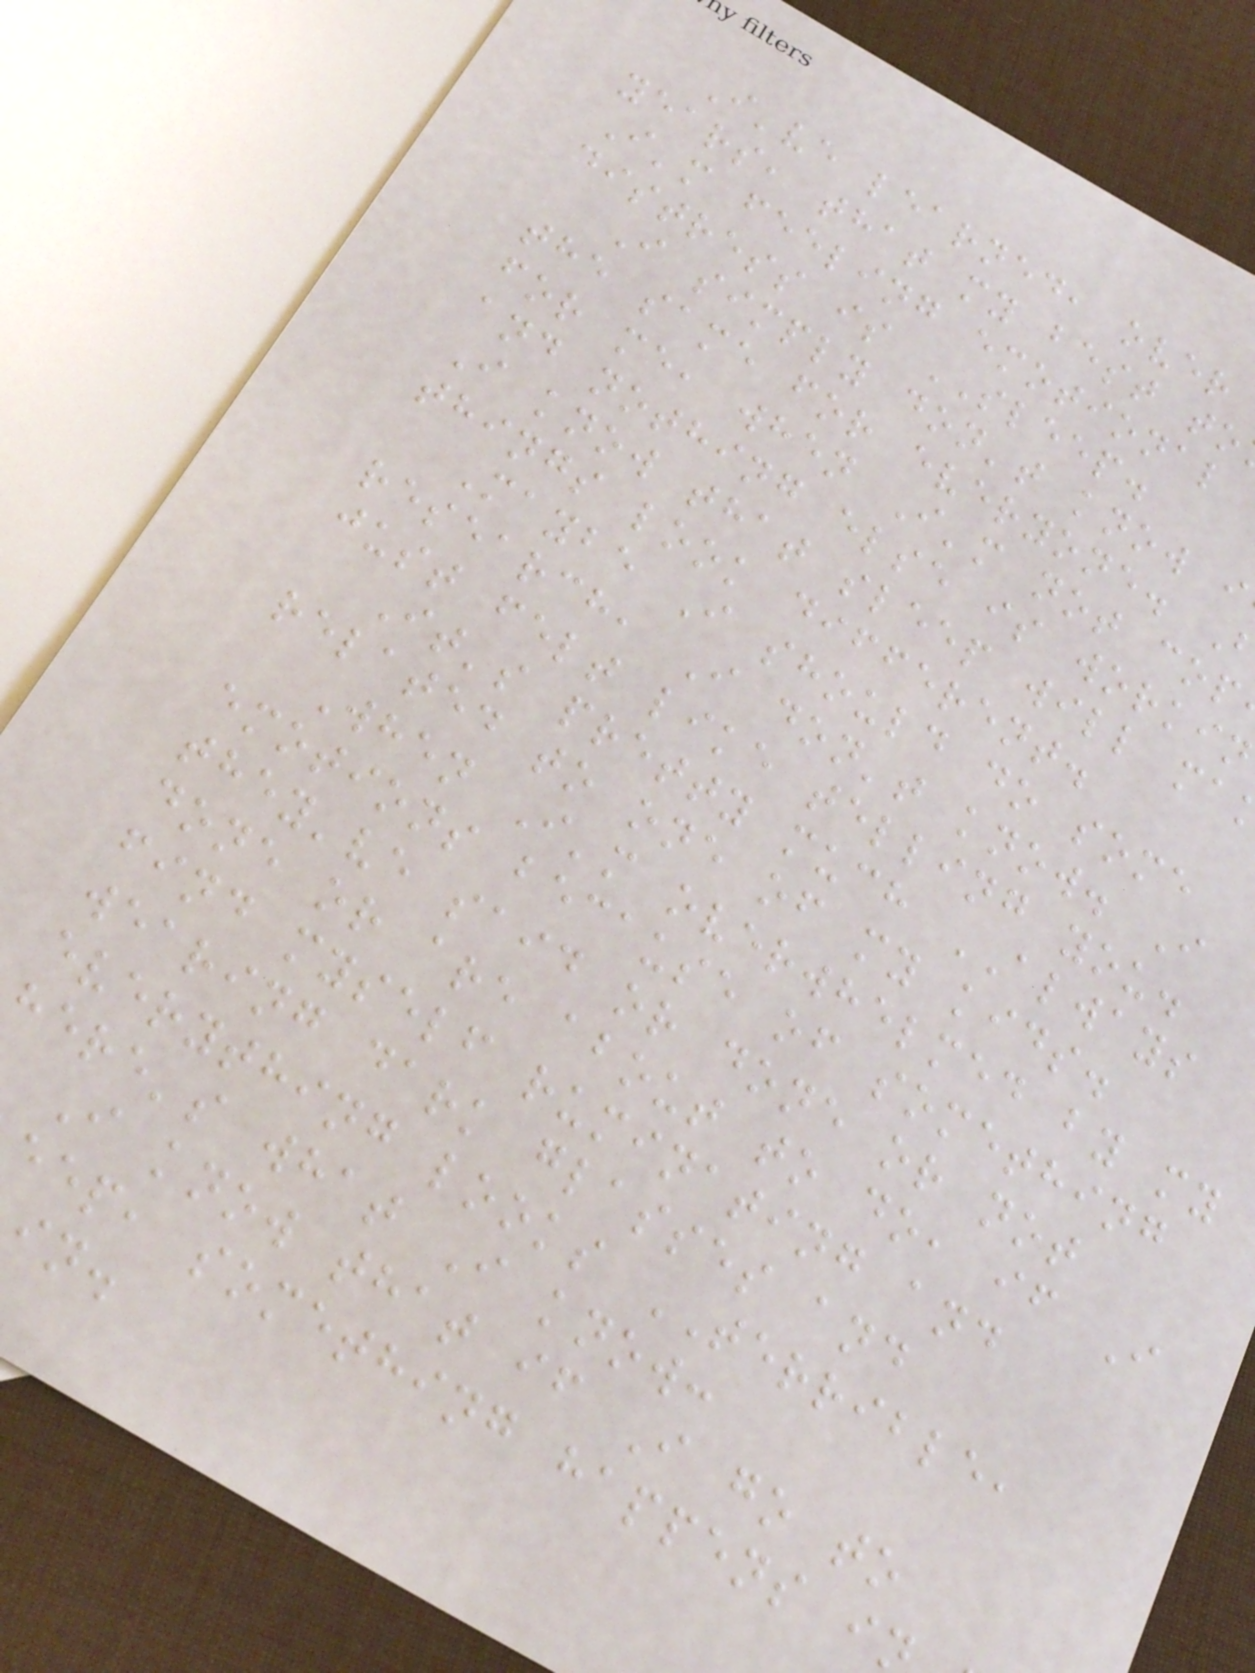I've learned, over
years, that my best to
I'm feeling emotional
distress is SLEEP.
I simply don't know i
the same for everyone.
for me, when I'm not cop
and nothing else is workin
I know that sleep will ma
things look different.
Maybe I should do some
research, I don't know. I
just felt like telling you.
It's pretty much ALWAYS
related to one of my kids.
When I'm overwhelmed by my
emotions because of something
they've said or done or not
done or are about to do, if I
find myself ruminating and
wearing dark glasses and
everything looks TERRIBLE,
here's what I know:
I know that if I go to
eep, something happens i
